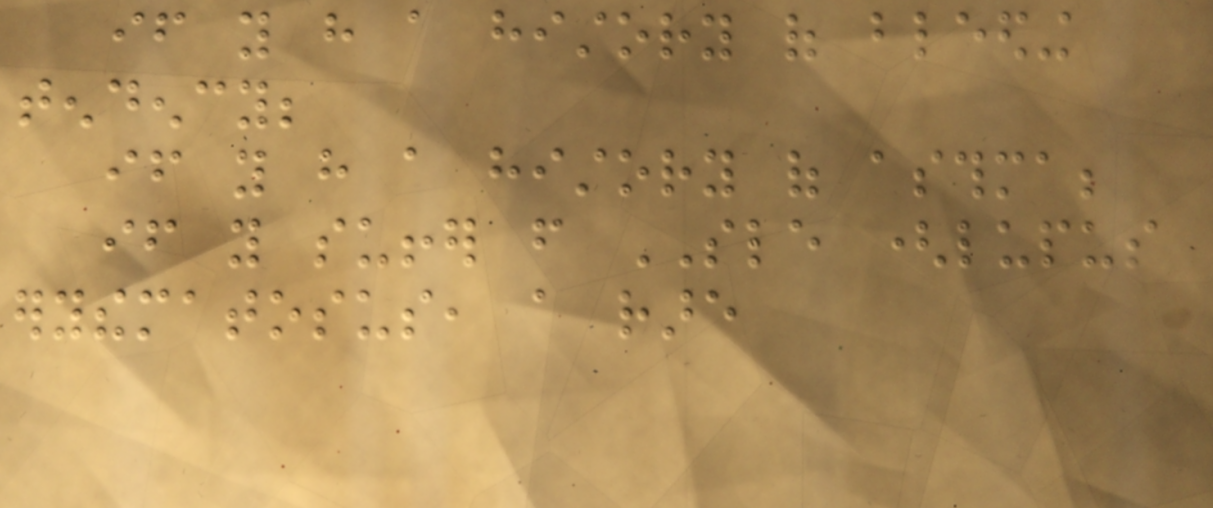if you have a history of bleeding
tendency;
if you have a history of asthma;
if you suffer from SLE (lupus
erythematosus, a rare
